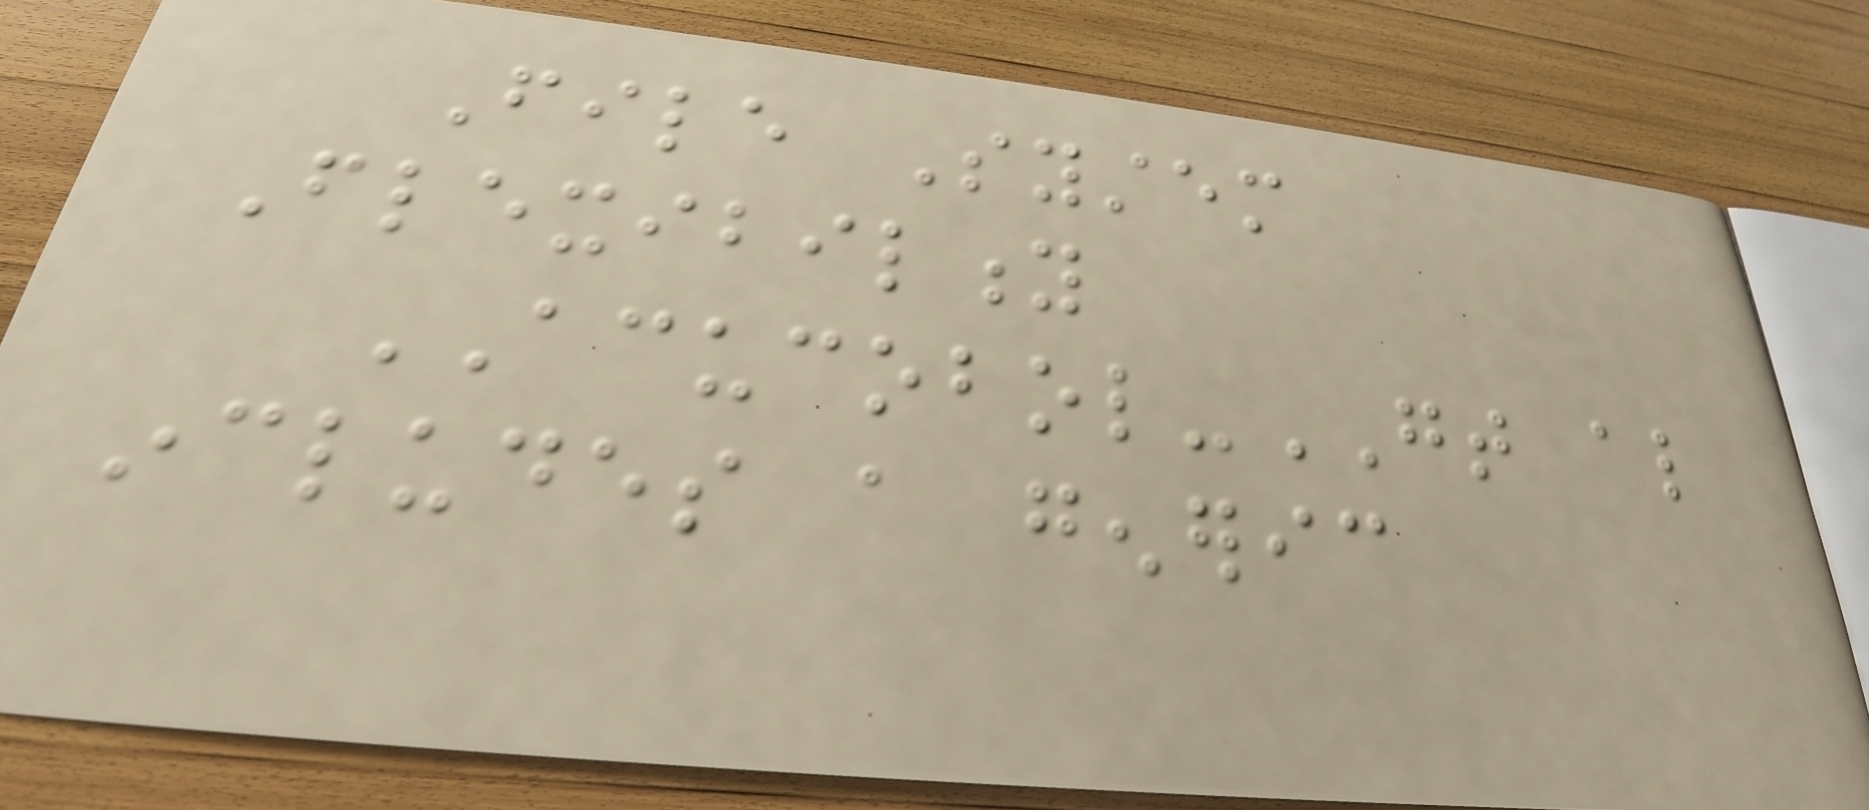File System
Flexibility
ACUCOBOL-GT also
includes a generic
